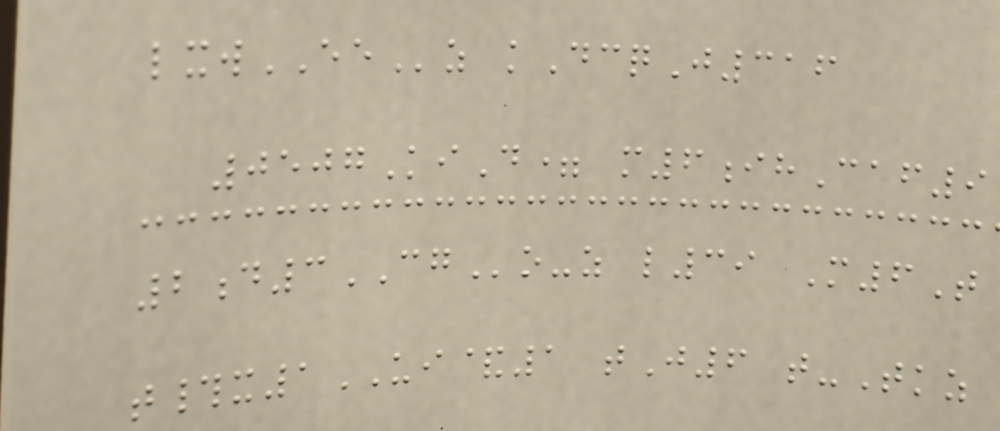lxwEEz kDcqJ316
0507KiD= m6ihCaf9
2d3CGo-z l39 M6T
t#x1UI&1 tJ6 t-Tkz
